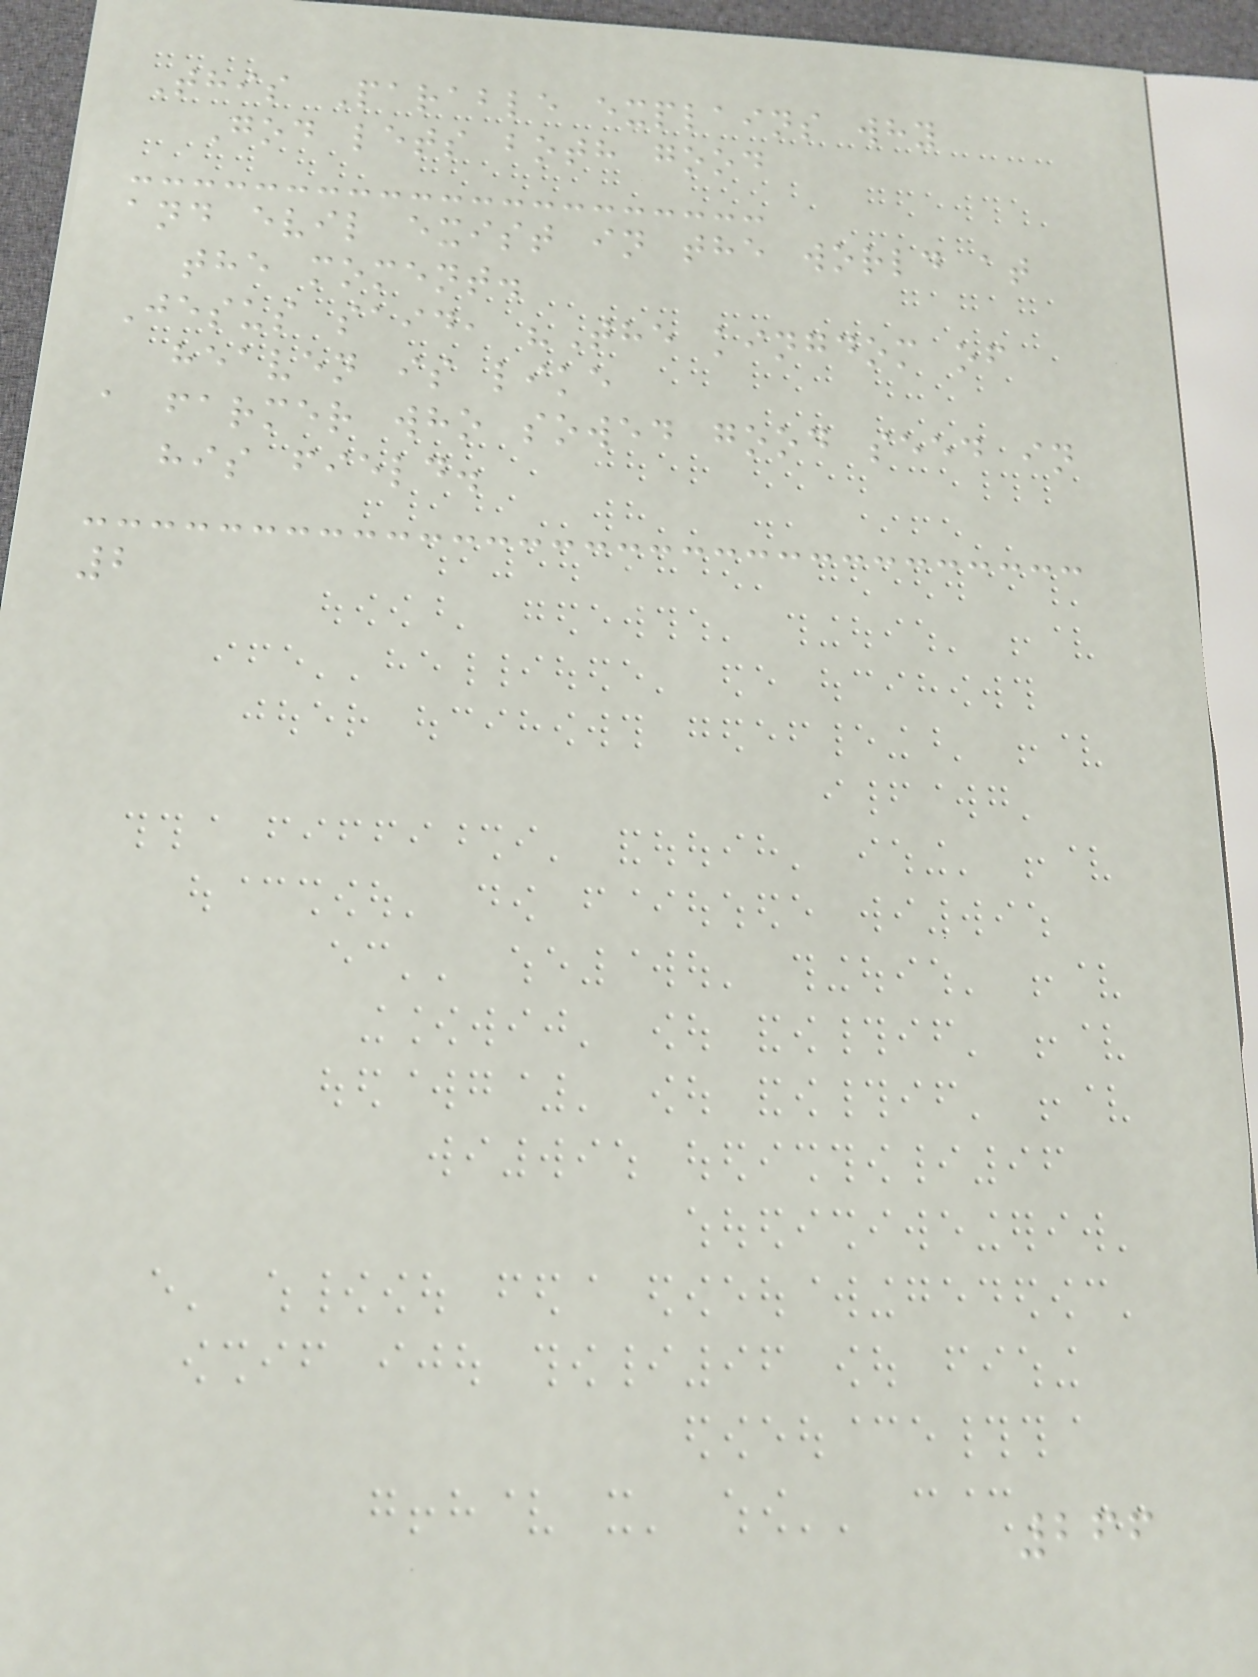This Parable explains why
God lets both good
and evil exist in the world at
the moment.
Jesus said, "The kingdom of
heaven is like
a farmer who sowed good seed in
his field.
2
266
